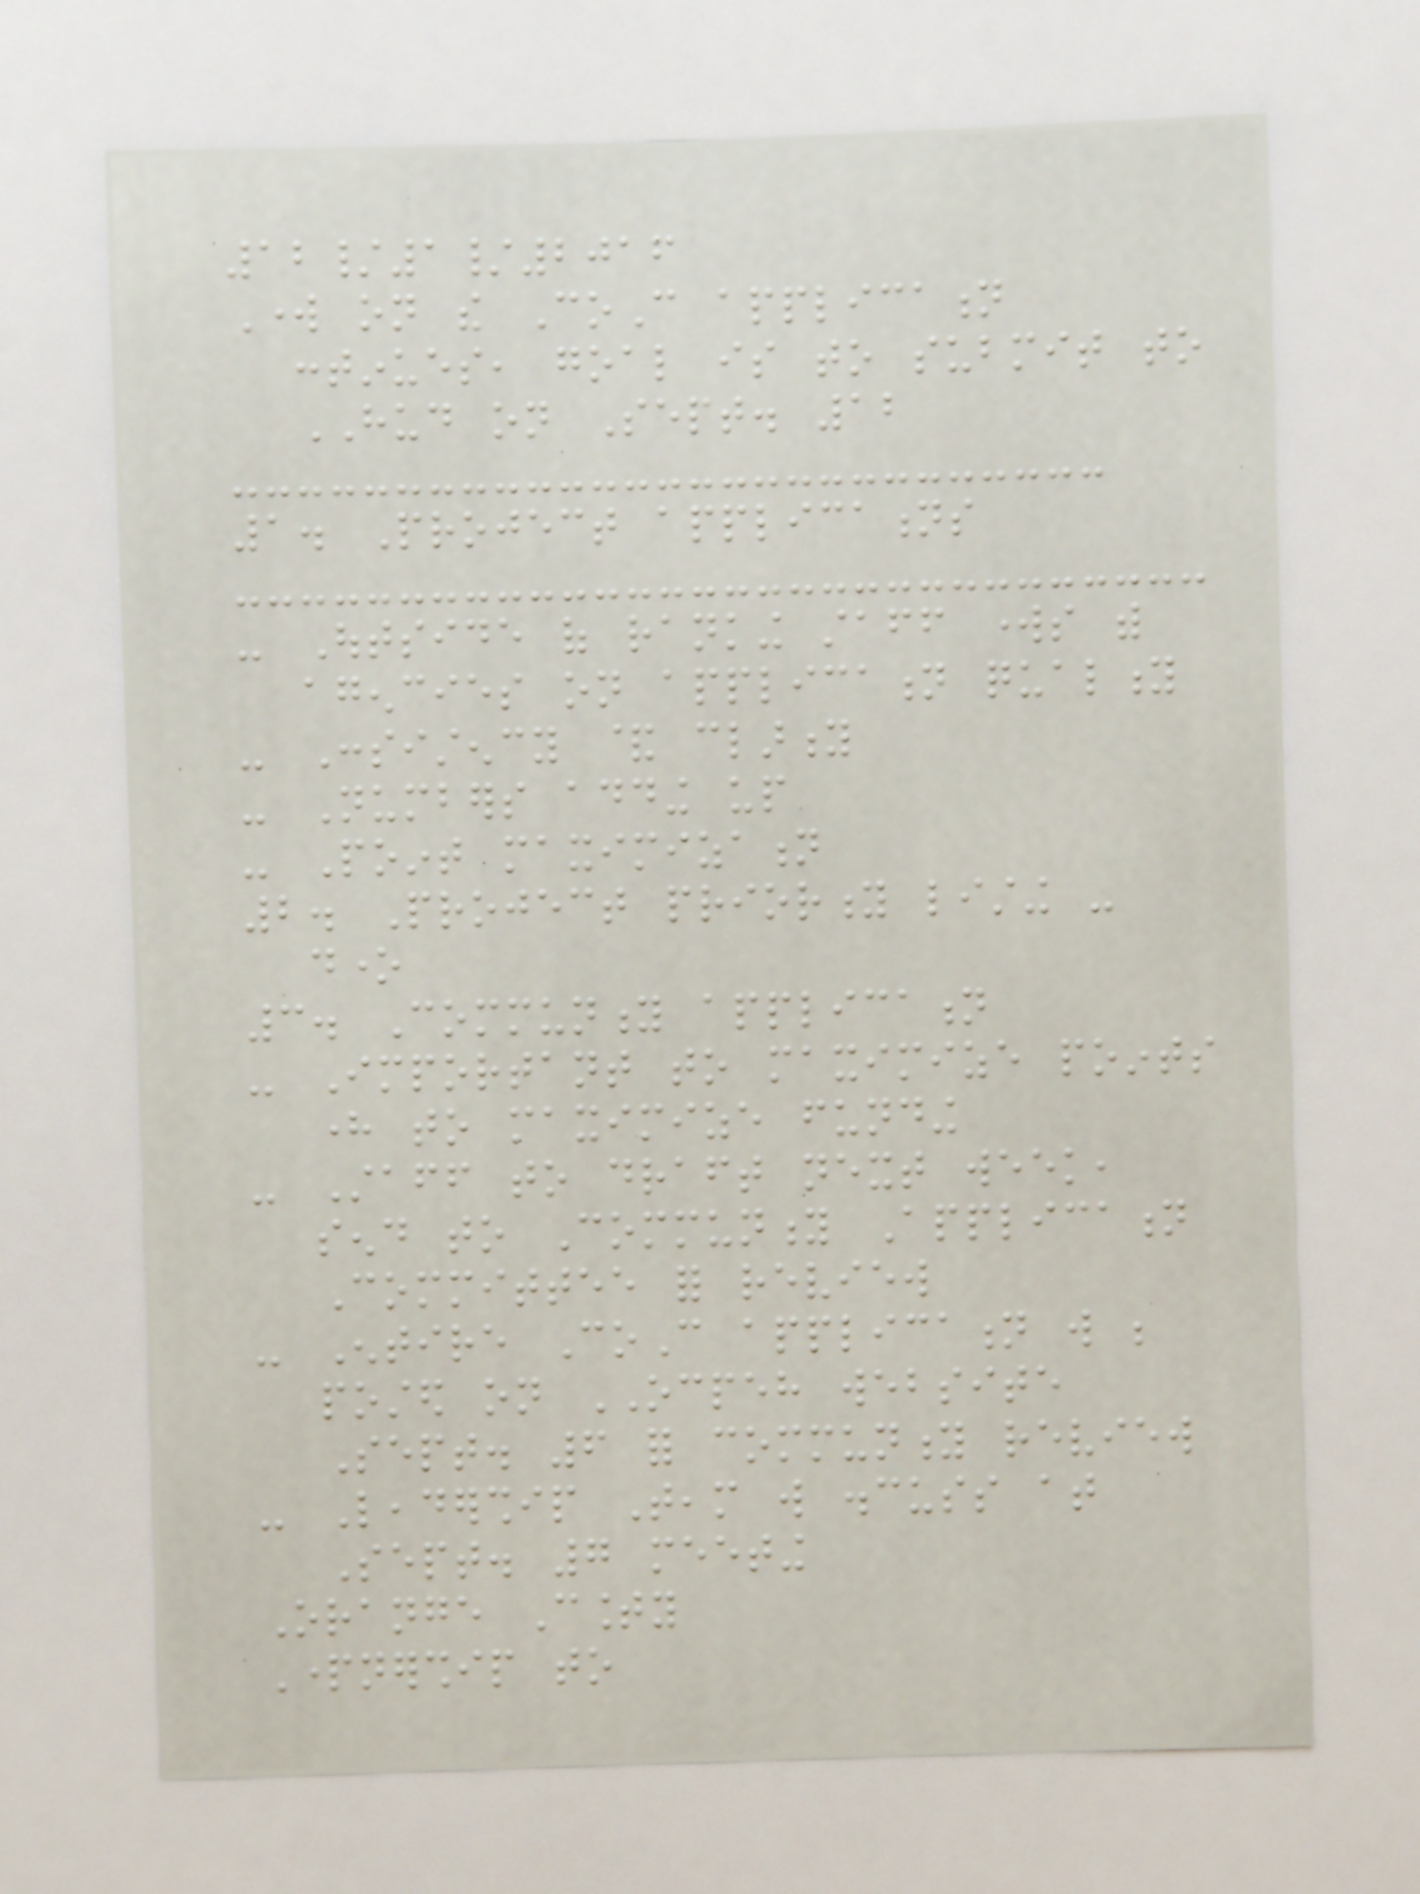12/1/2016
Work on the CoC application
continues, goal is to submit to
HUD on Sept. 12
1. Project applications
- Outside of ranking staff works with
agencies on application quality
- Consistency & clarity
- Numbers adding up
- Point maximization
2. Project priority listing -
done
3. Community application
- Important to maximize points
here to maximize funding
- Staff to draft next week,
send to Community Application
Committee for review
- Entire CoC application will be
posted on OCPEH website
Sept. 6 for community review
- Leadership Team will discuss at
Sept. 7 meeting
Orange County
Partnership to
